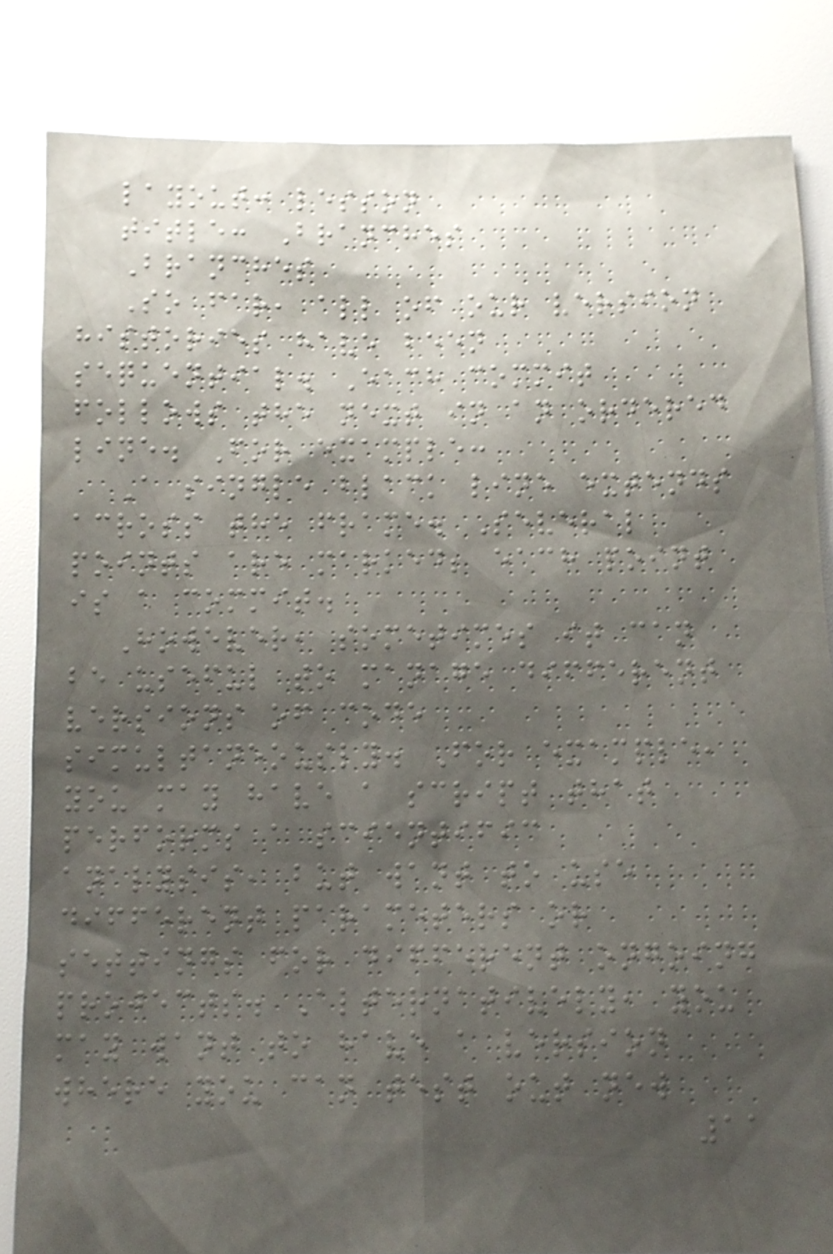layout: lesson
title: Branches
Branches
So far, all of our version
histories have been
sequential. Each commit
follows the next in an ordered
line. For example:
A single black line extends
across the frame. Several
points are marked; each point
is a commit.
However, sometimes it can
be useful to manage different
versions of code
simultaneously. For example,
you may have a script that
performs a scientific
analysis, but want to use
different parameters or
settings for different ongoing
projects. Alternatively, you
may want to have a version
where you can test out new
11
